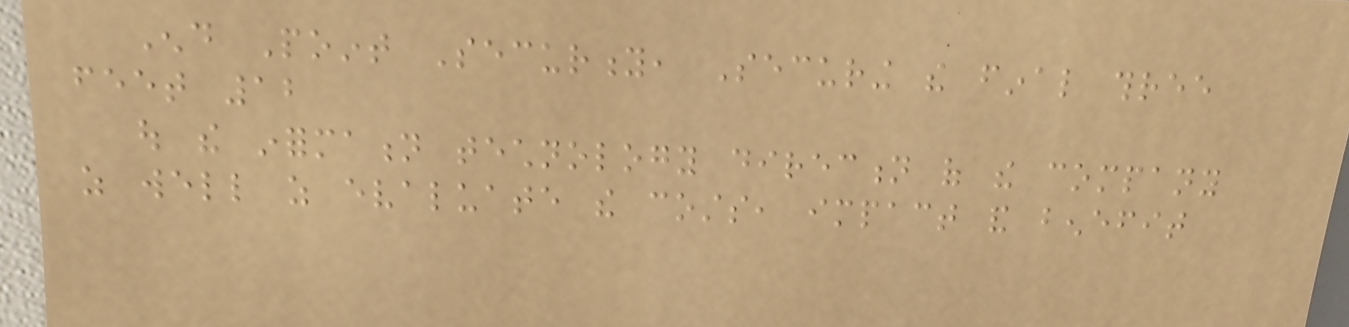End Point Security, Securing the final three
feet 12
out the information technology direction of the company
as well as evaluate the costs, impact and benefit
